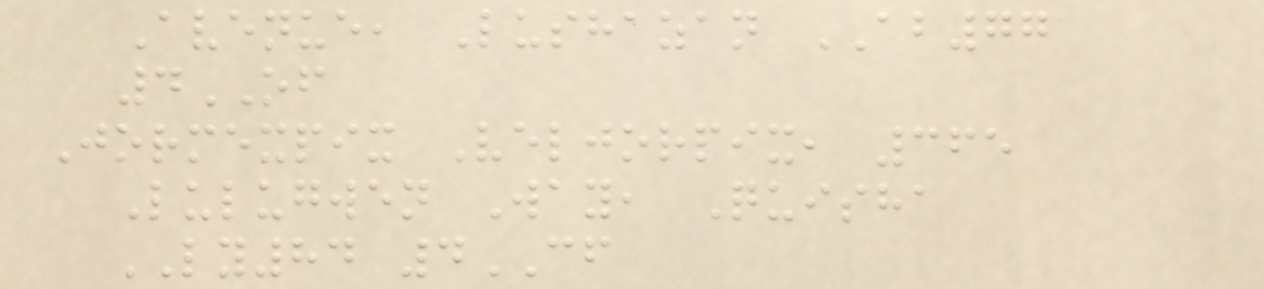Avenue, Lushazan AB77
4OF
Jormexpix Veljorpix, 365
Lulugwen Way, Quisha
LY84 4CF
